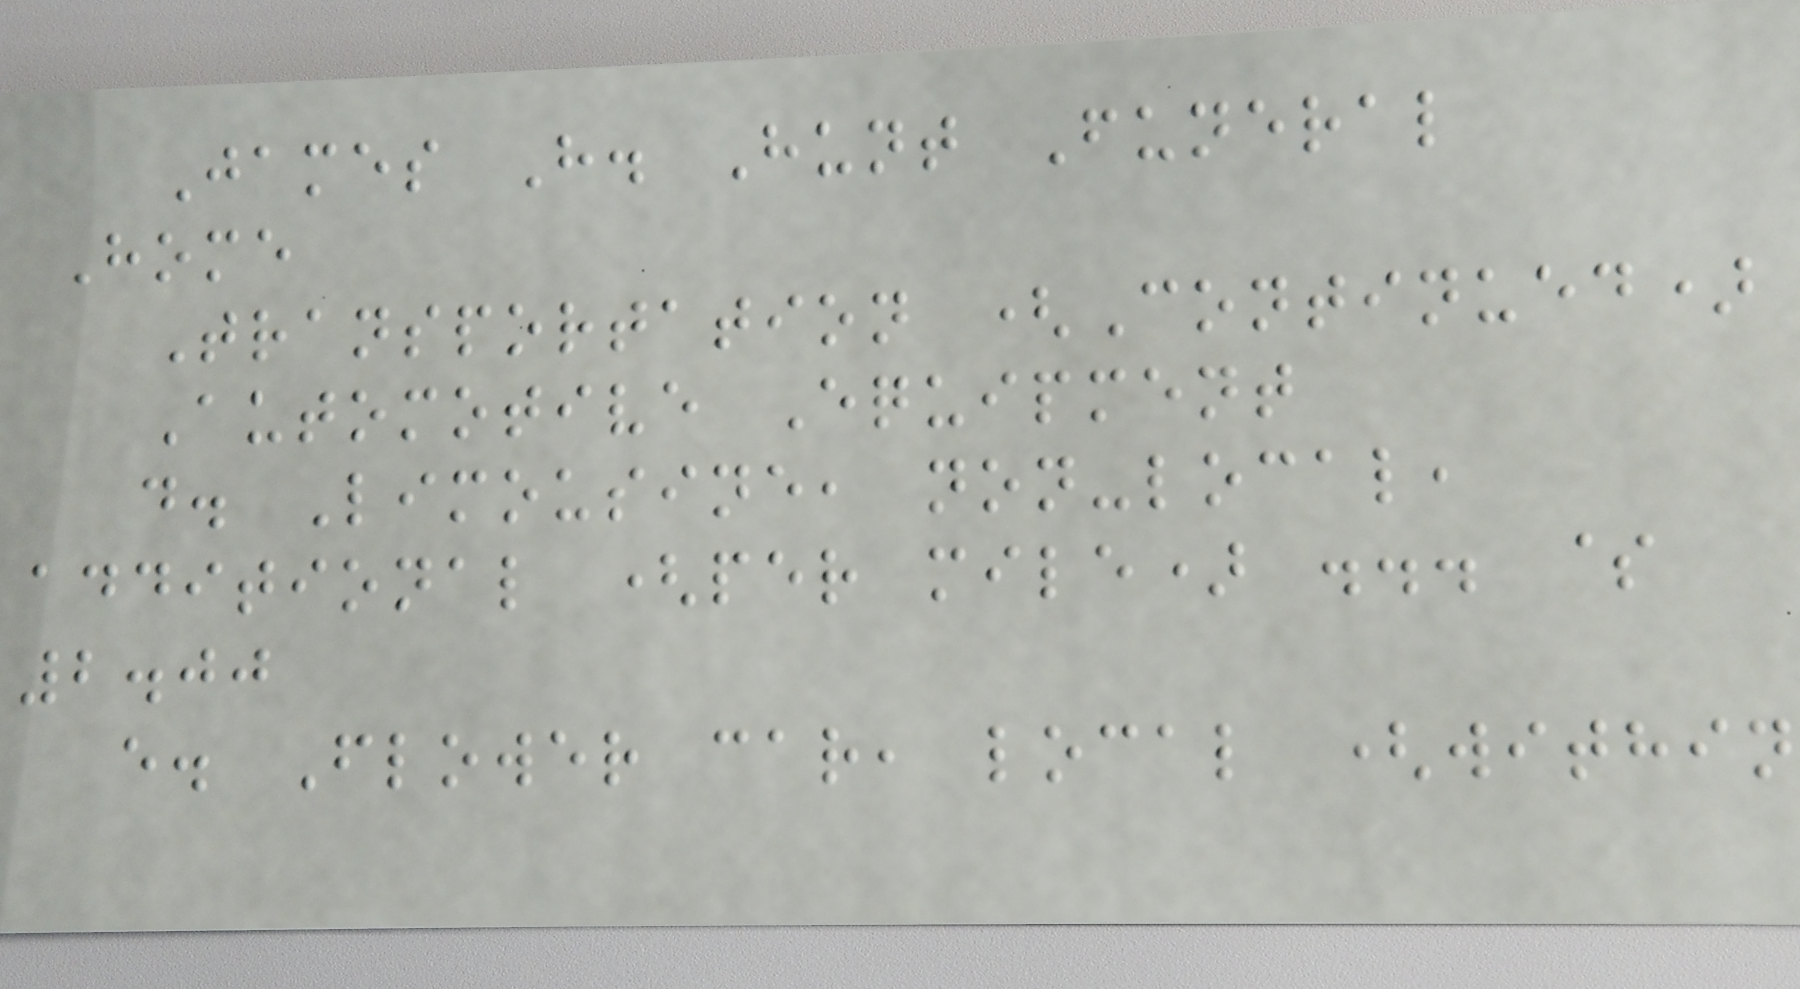James H. Hunt Funeral
Home
Transportation (Continued)
Automotive Equipment
d. Limousine, non-local,
additional (per mile) ... $
2.00
e. Flower car, local (within
